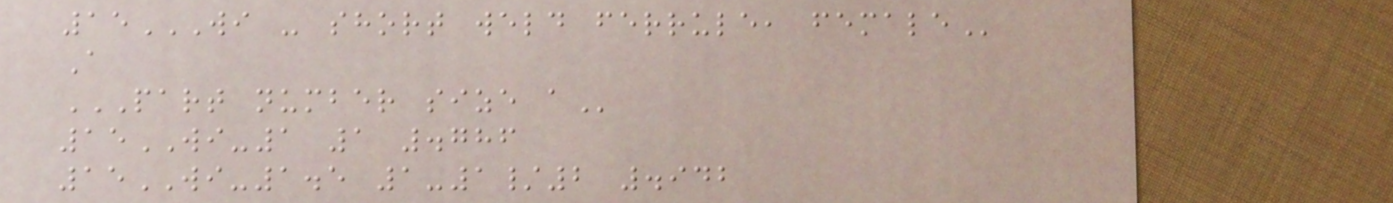15WI - SHORT WELD FERRULE, FEMALE
A
PART NUMBER SIZE A
15WI-1 1 .786
15WI-1.5 1-1/2 .942
